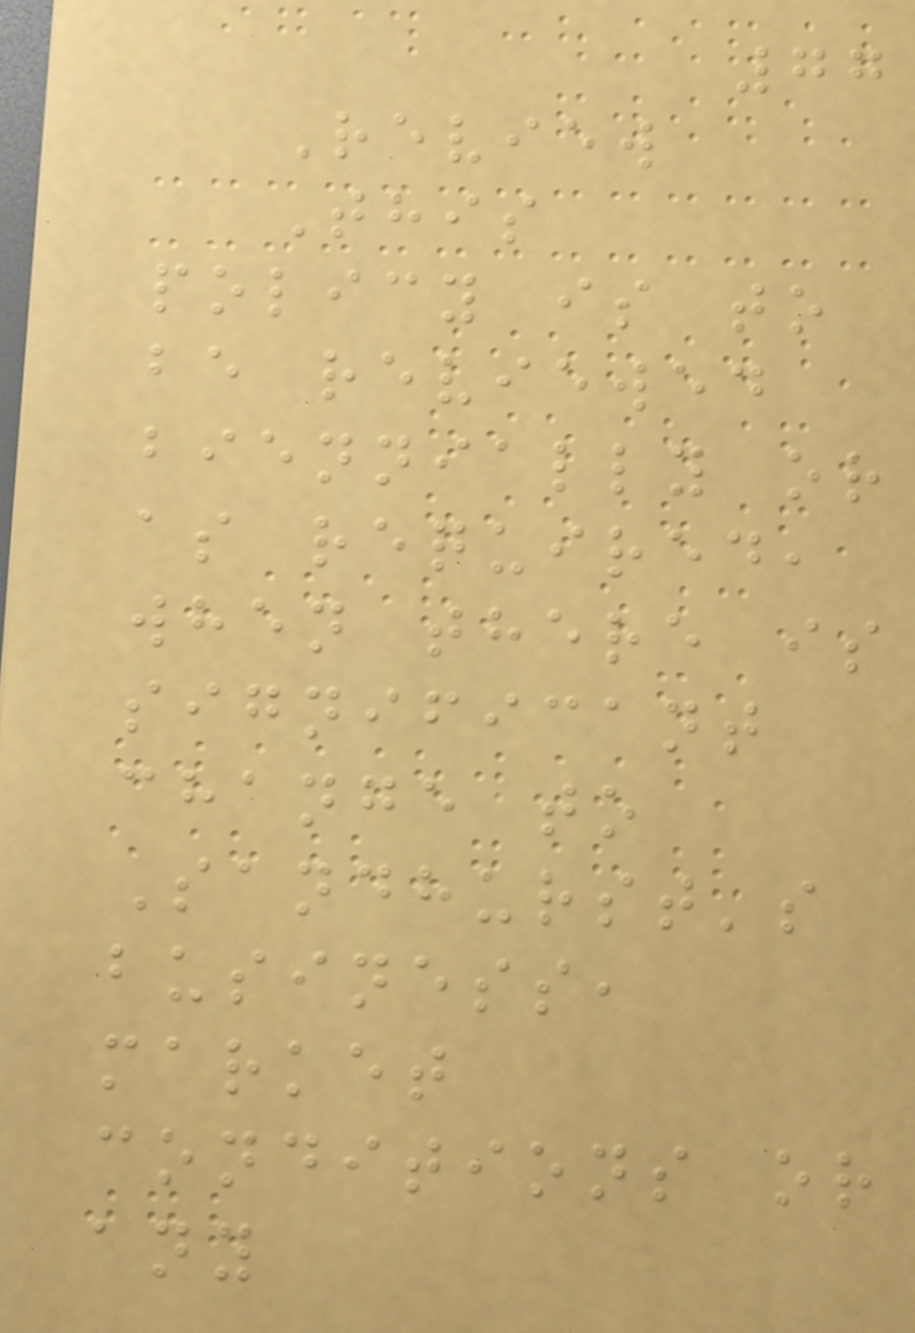77
Review
This
policy is to
be reviewed
biennially or
as required,
when there is
significant
change to
Sandhurst's
business,
market
conditions or
any
